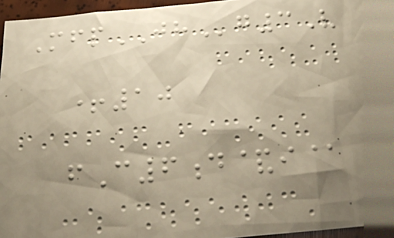MfpJHg3V
+10
fC6d&i@
